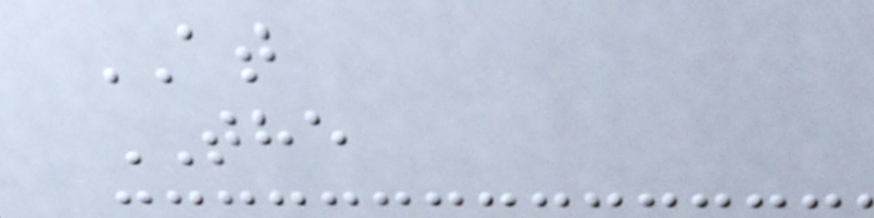AT
THE
